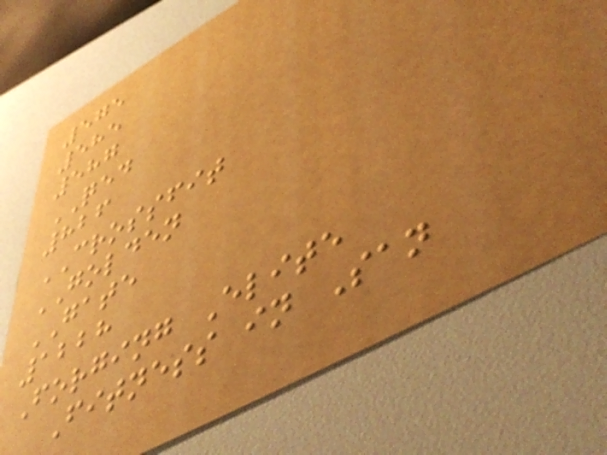575
585
587
QED
826
CROSSFIT
GOLDEN
GATE
1228
Forging Elite
Fitness in San
